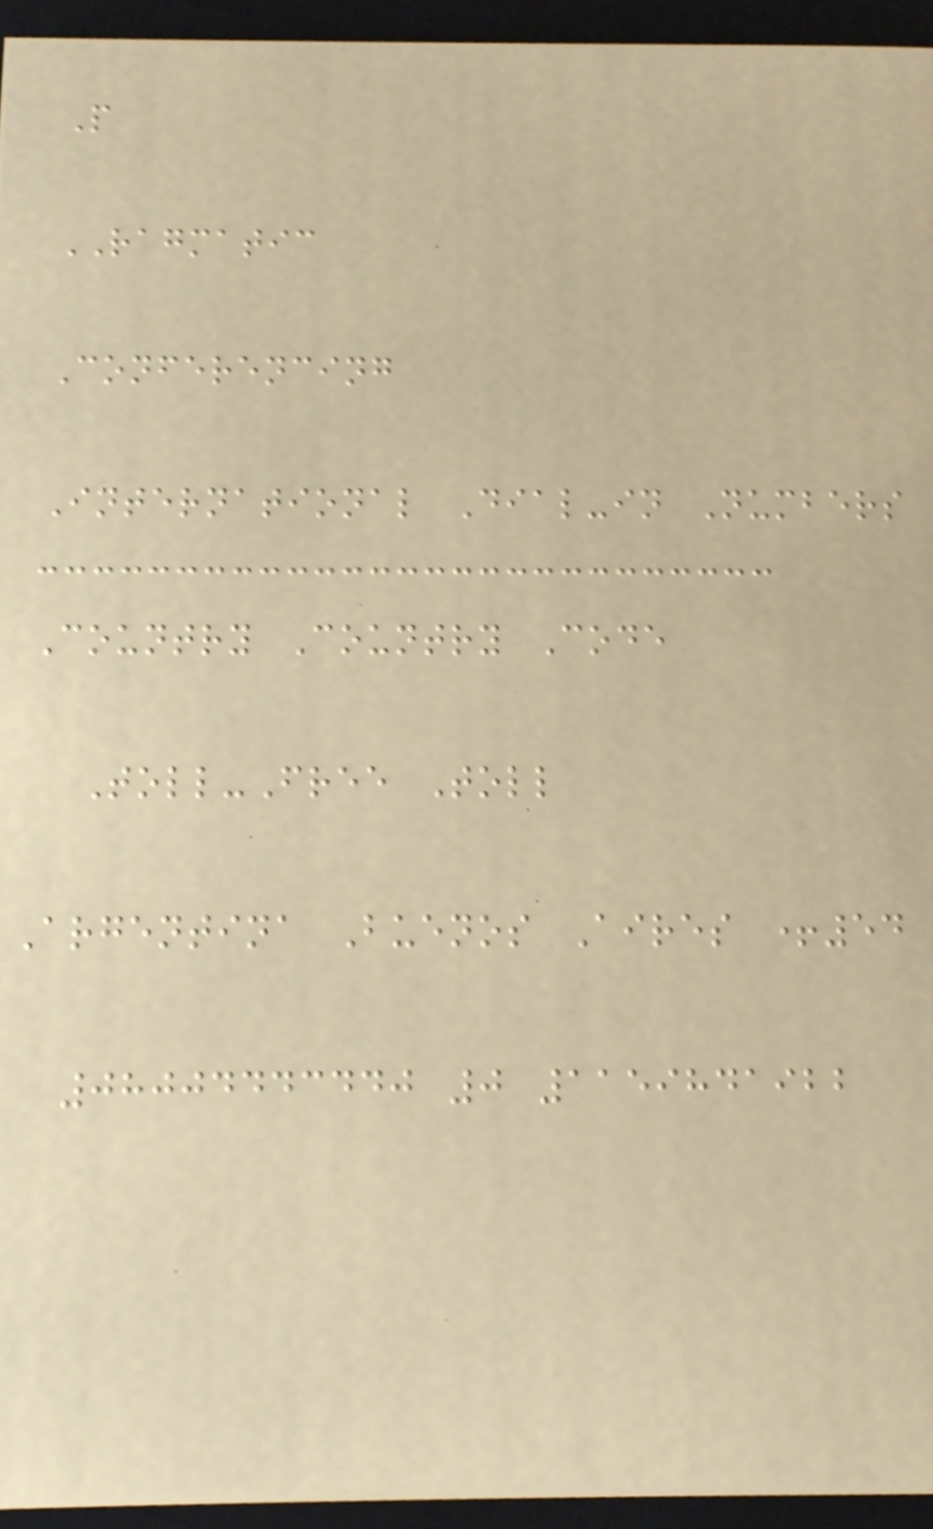P
RAGMATIC
Conferencing
International Dial-in Numbers
Country Country Code
Toll-Free Toll
Argentina Buenos Aires +54
08004443440 0 1159841922
